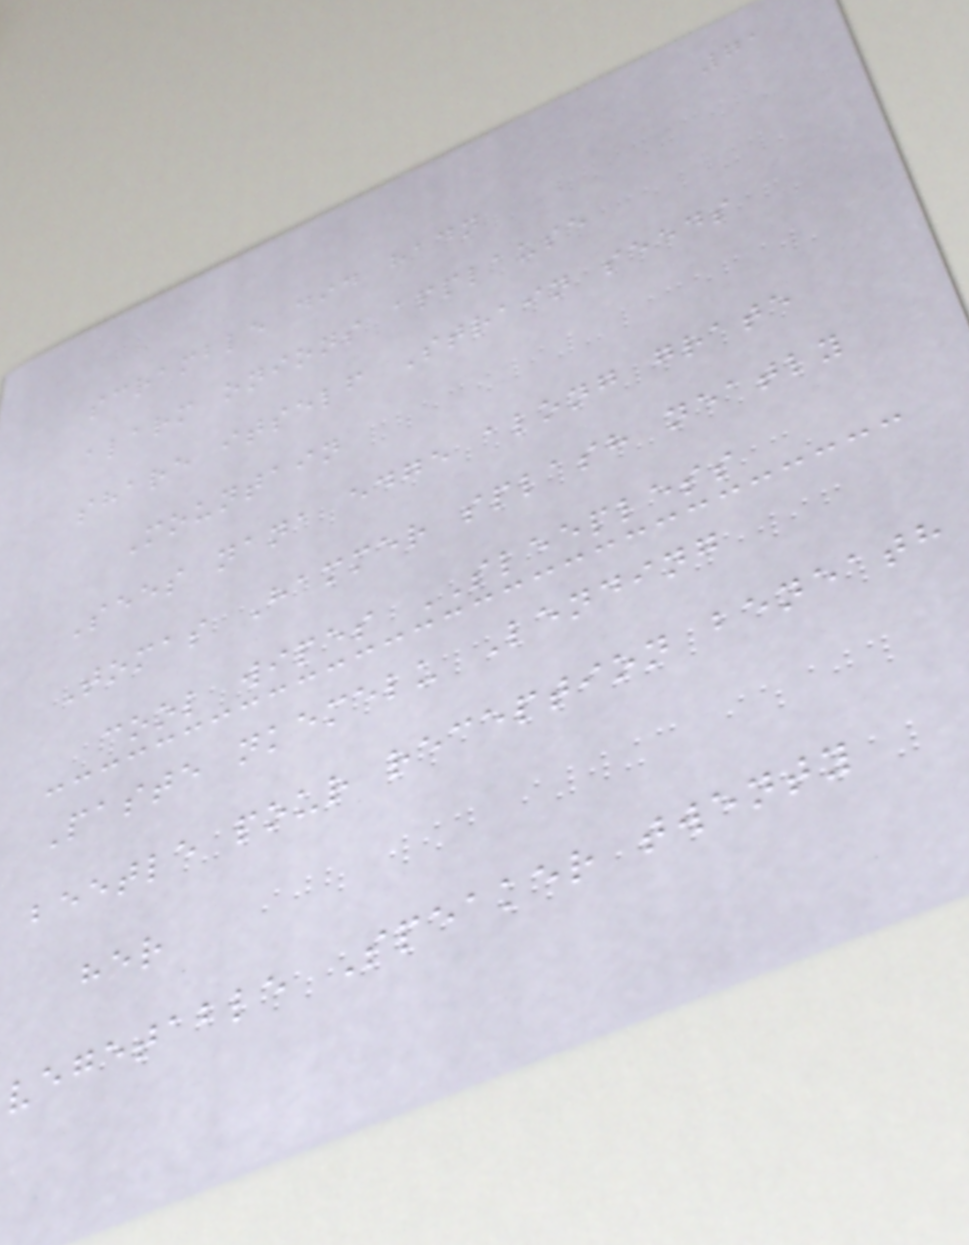71
scramble did hadn
alarm onions applause
share itself Strain seeds
Mountain
Sees nana edge along grate
Tomas Hammer splash neatly
cool wipes SLEEPLESS
Paste nkemelu Lending
beetle pour reception beneath
her
vegetable Speaker twenty
